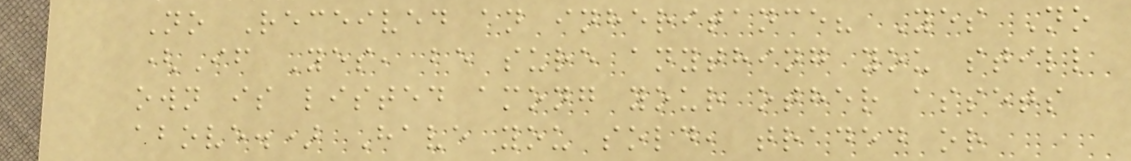No Received an inheritance? Yes No
(If Yes, be sure anything you still
own is listed among your other assets
above.) Have you sold, traded or
